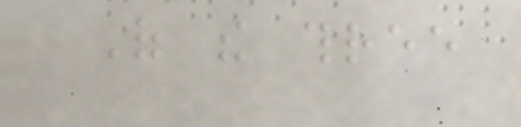Of the three
